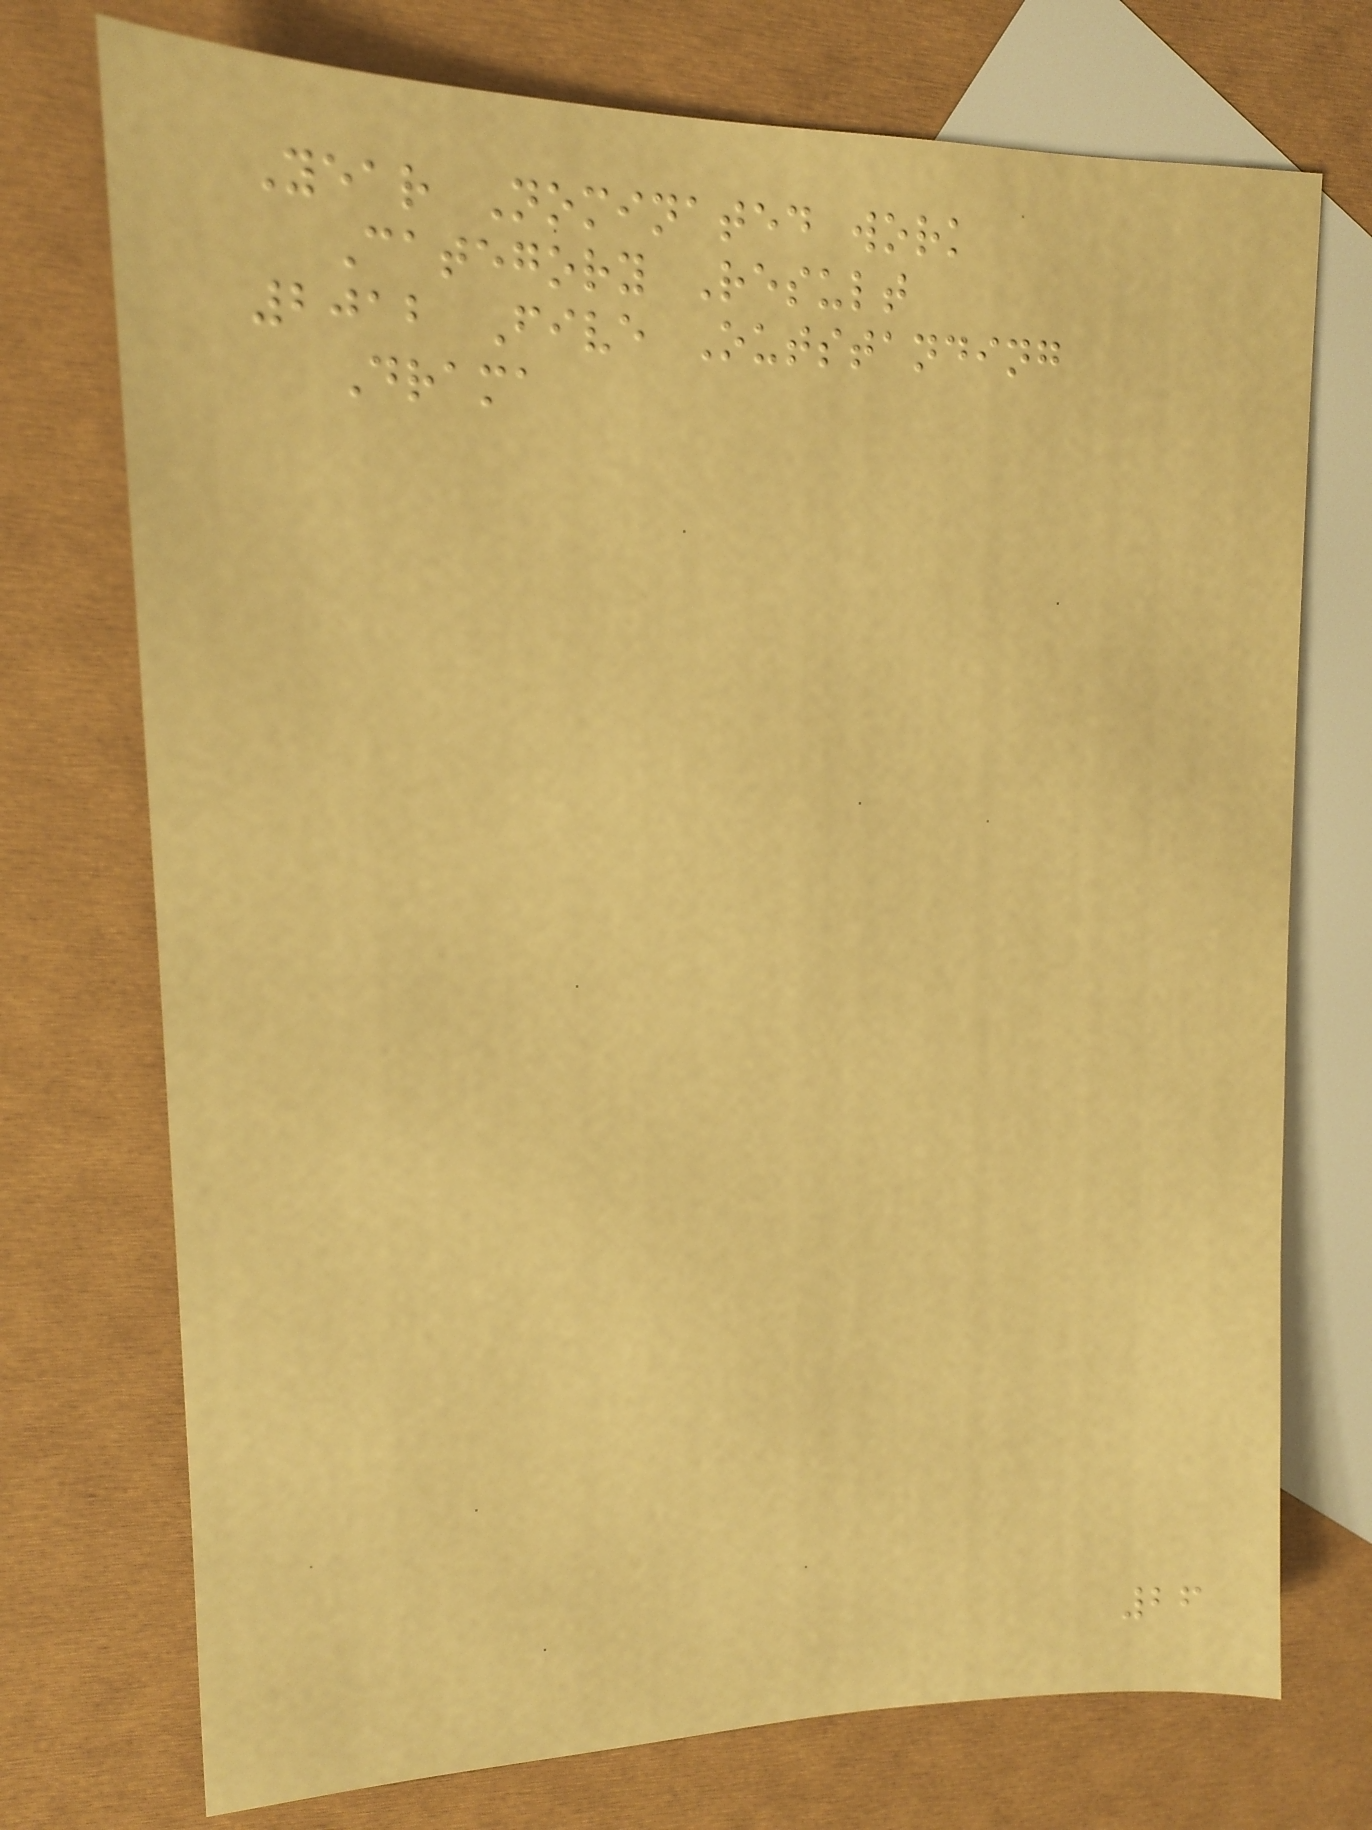Year Nominated work
Category Result
2012 Five Outstanding
Drama
26
